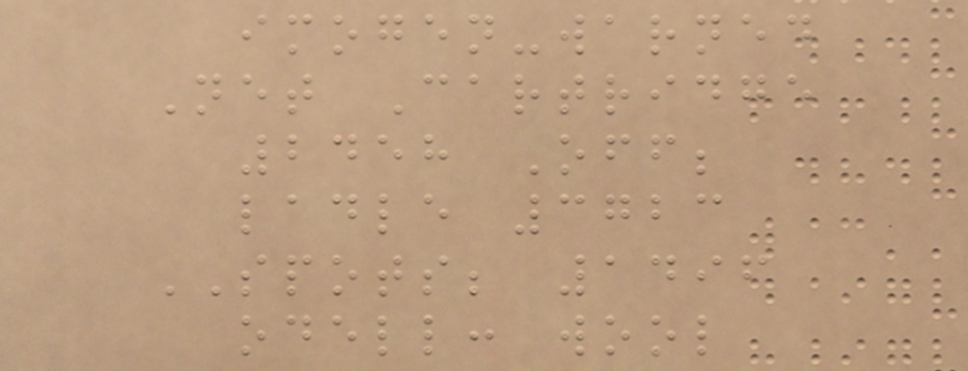imogen-warned
Net Cartridge
2458 Off;
ladle 3723
SPOTS; 1496
odell: wool
